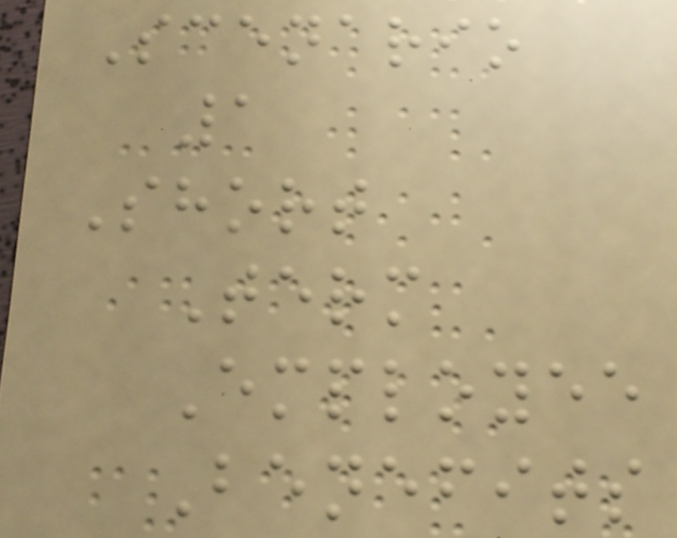Scenario
1
Short
Term
Employee
Benefits
